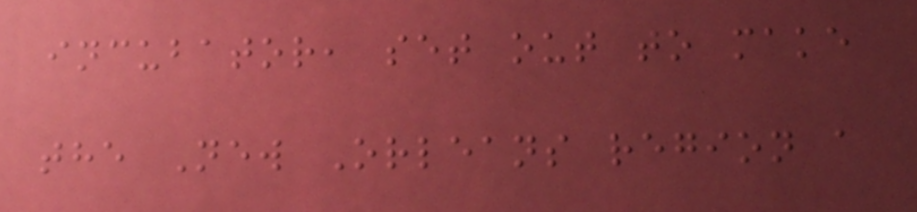incubator, set out to make
the New Orleans region a
